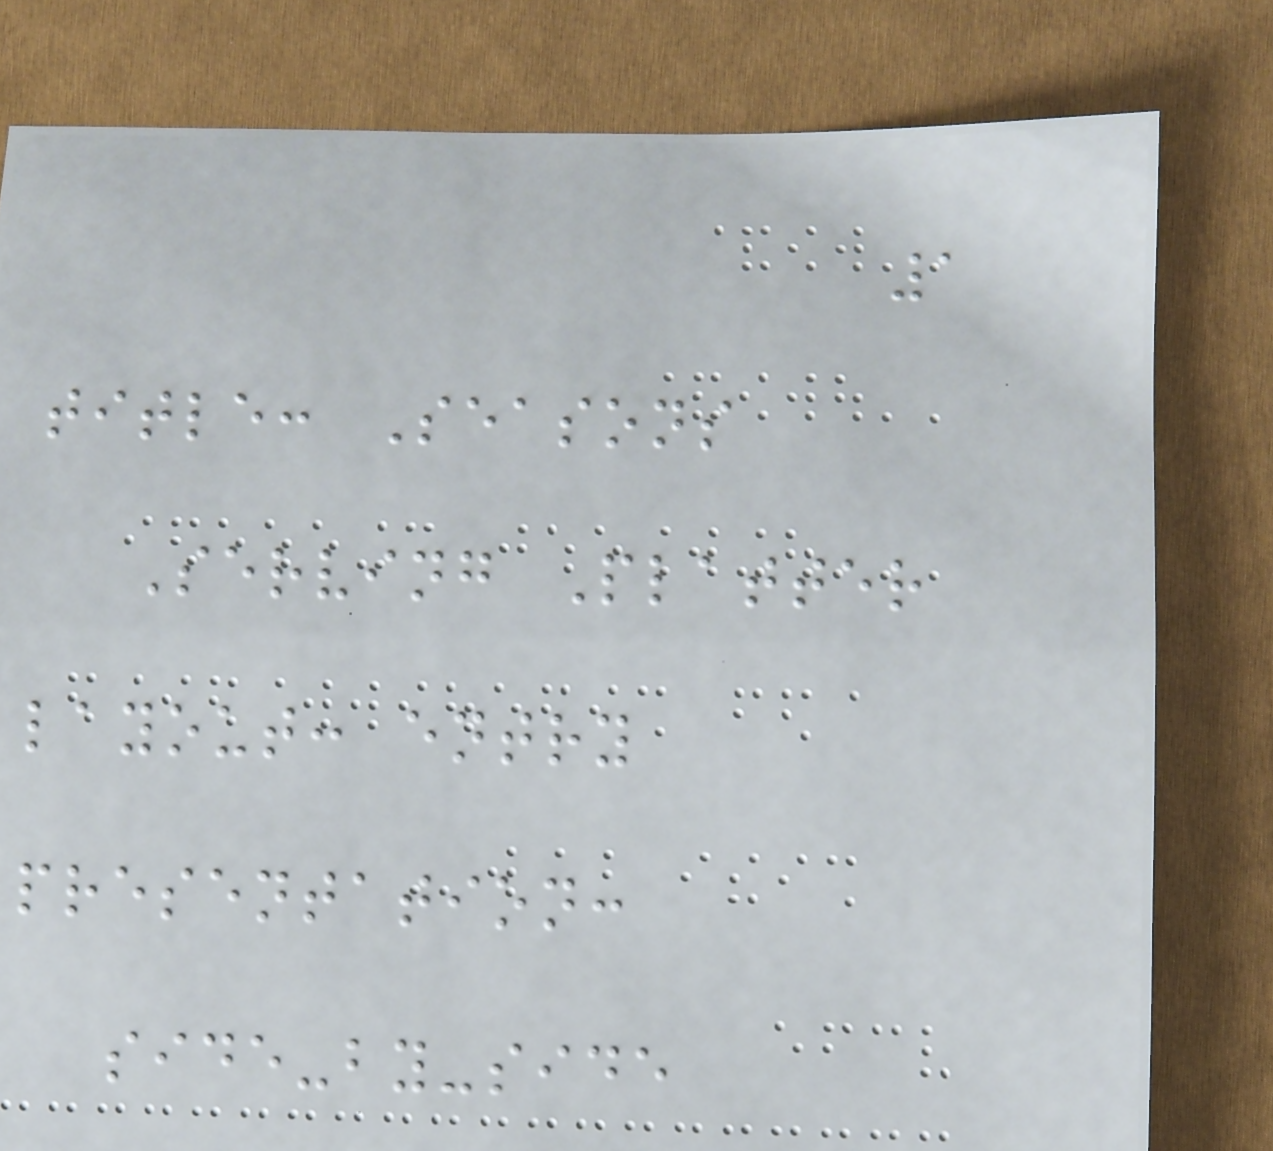1
title: Seasons
Serving Platter
layout: entry
presentation:
side-by-side
